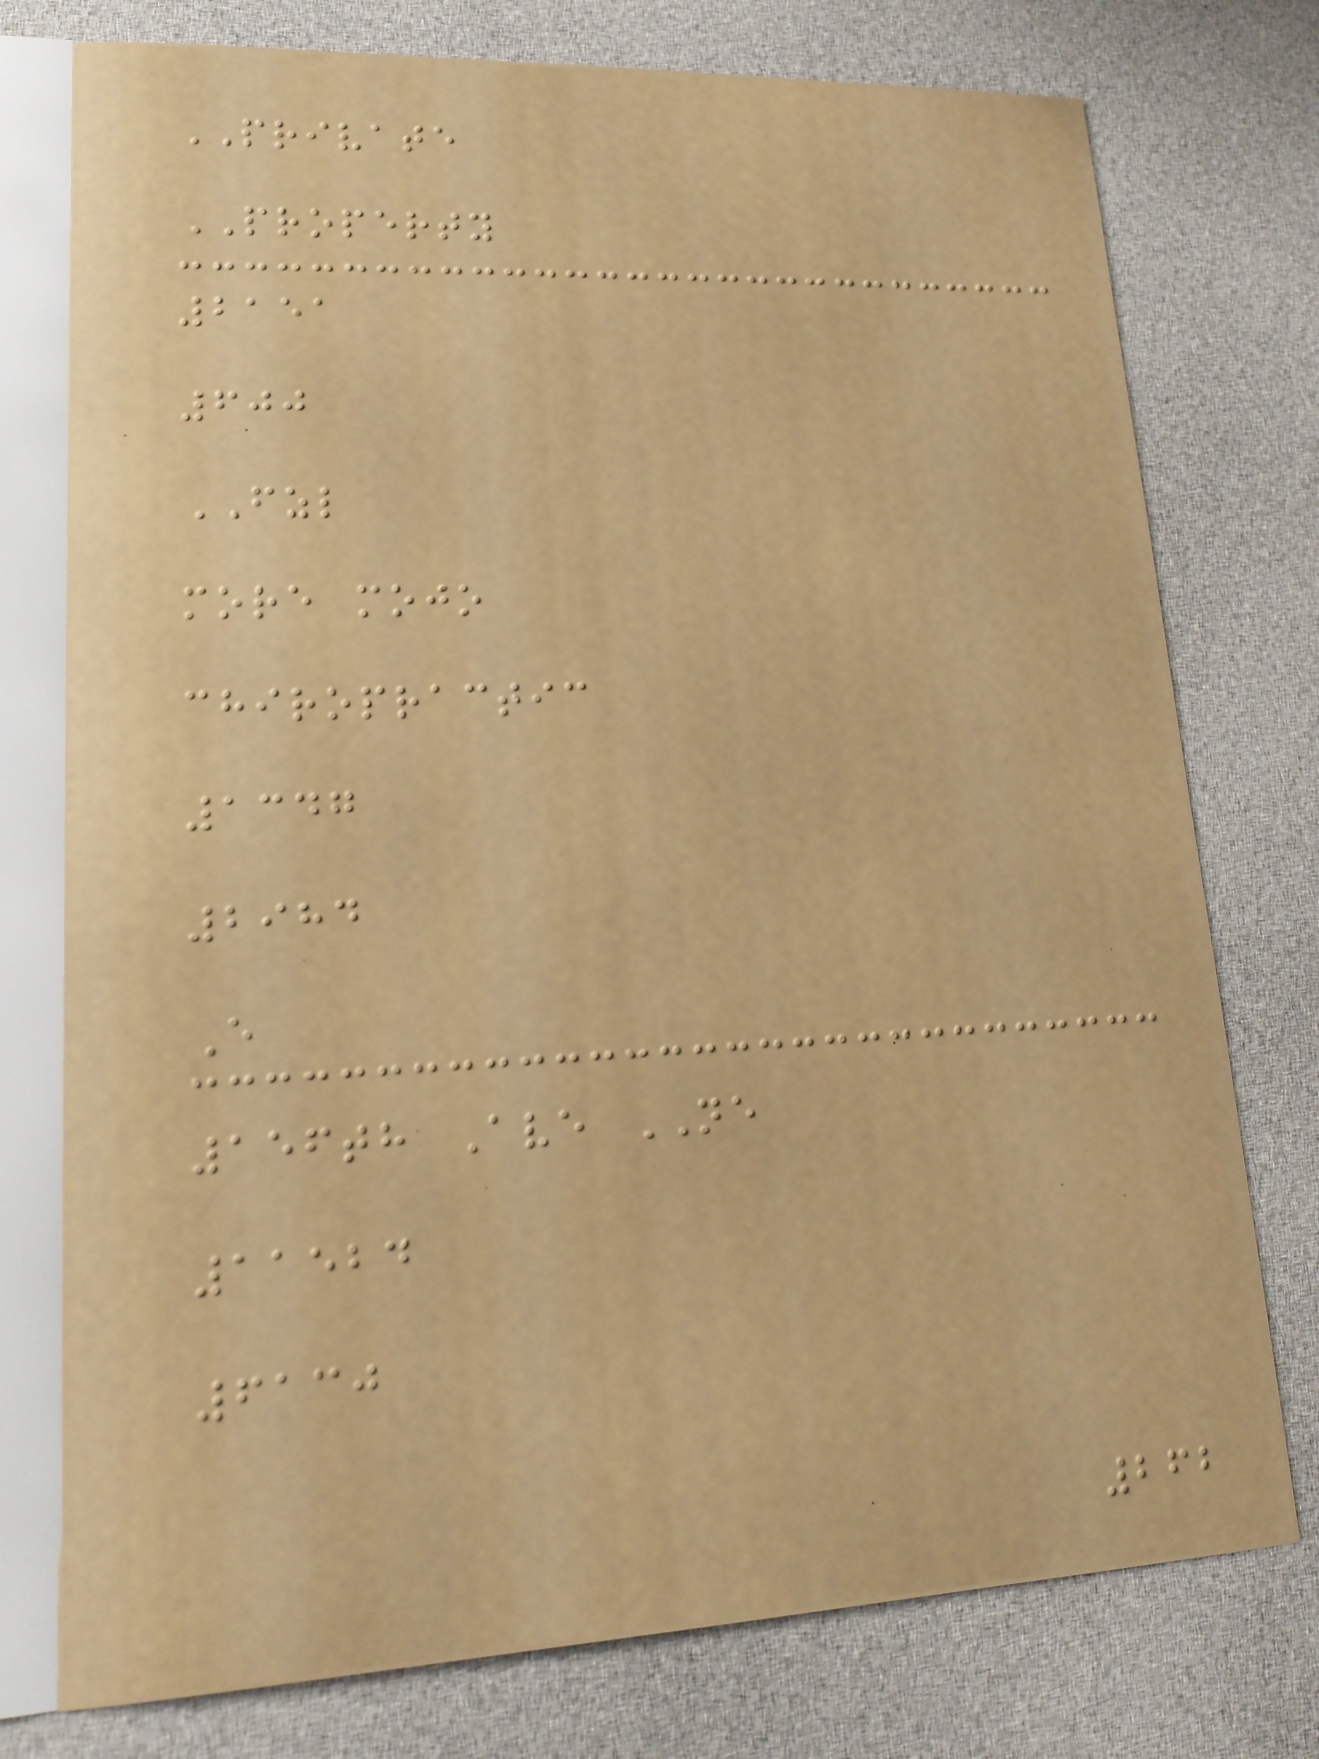PRIVATE
PROPERTY
2151
600
FZL
more mojo
chiropractic
1347
2984
E
156th Ave NE
11524
6130
262
